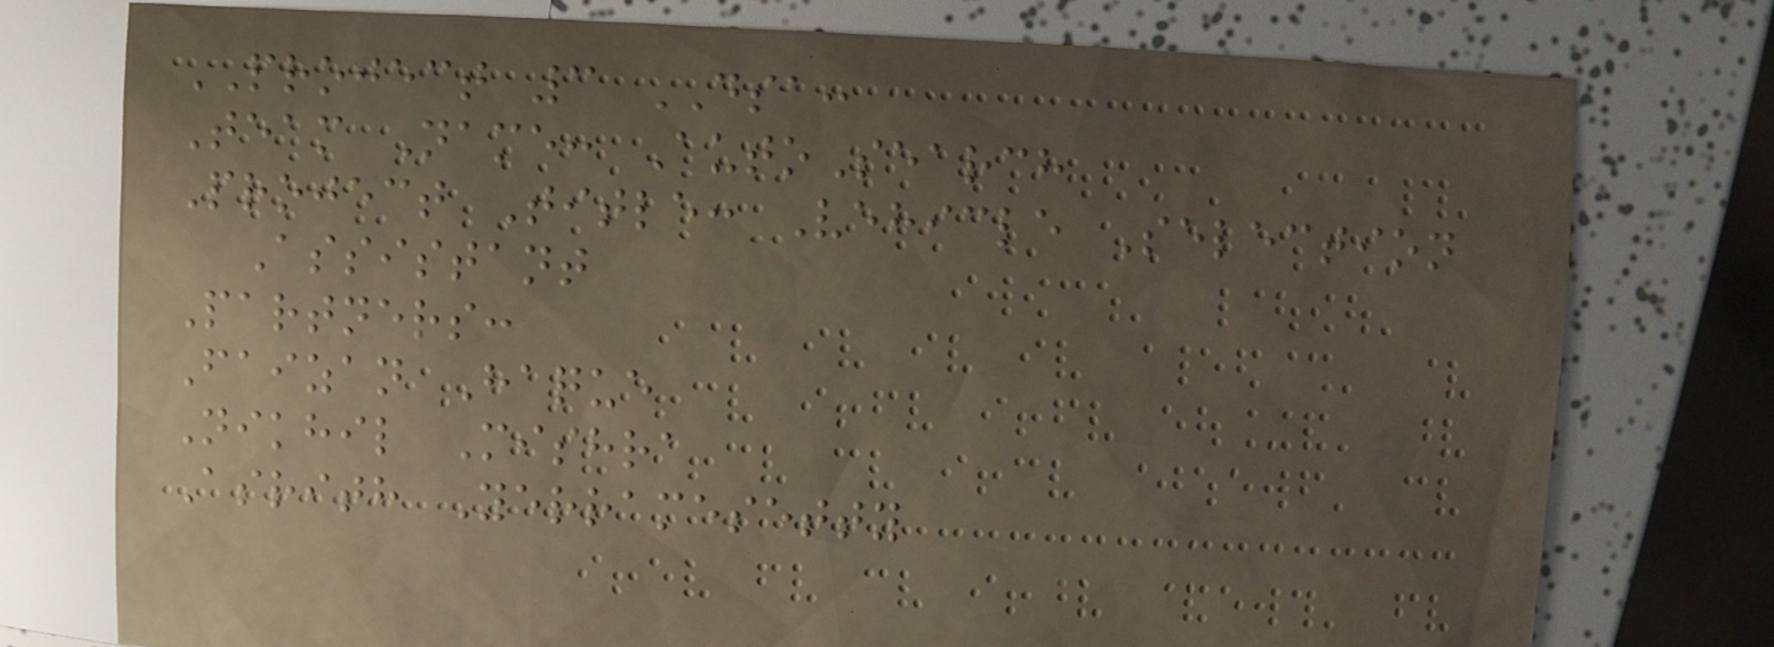PROJECT 3 DSA:
Team Name: AutoSearch
Project Title: Vehicle Selection
Assistant
Partners:
Faizan Haque
Nikhil Mishra
Asrith Yerramesetty
